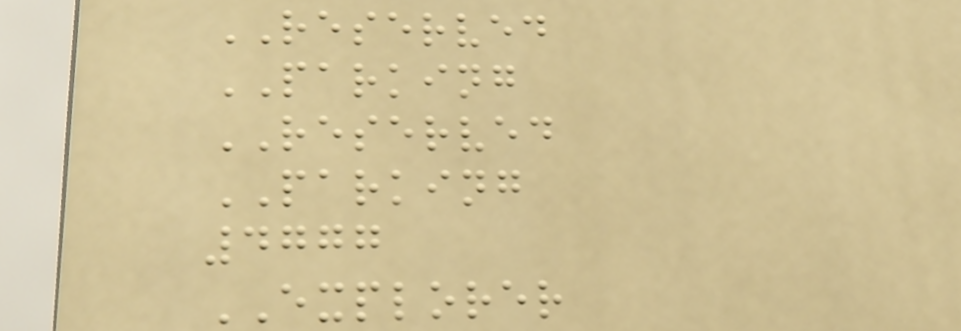RESERVED
PARKING
RESERVED
PARKING
4777
EXPLORER
